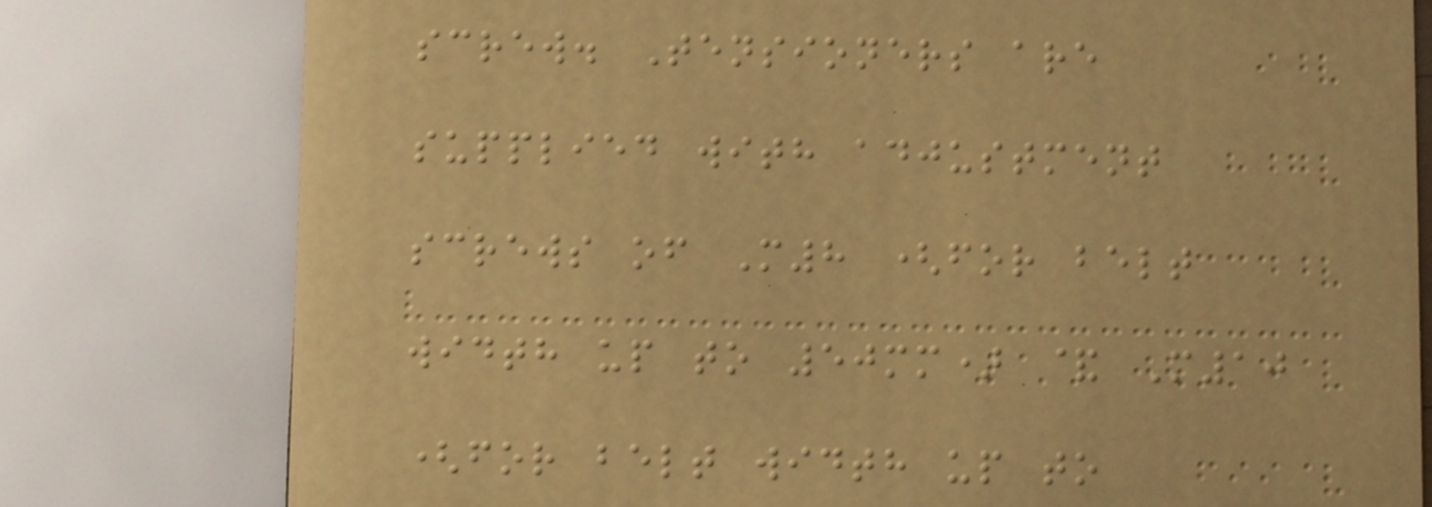screw. Tensioners are
supplied with adjustment
screws of M8 (for belt
width up to 50mm) & M10
(for belt width up to
